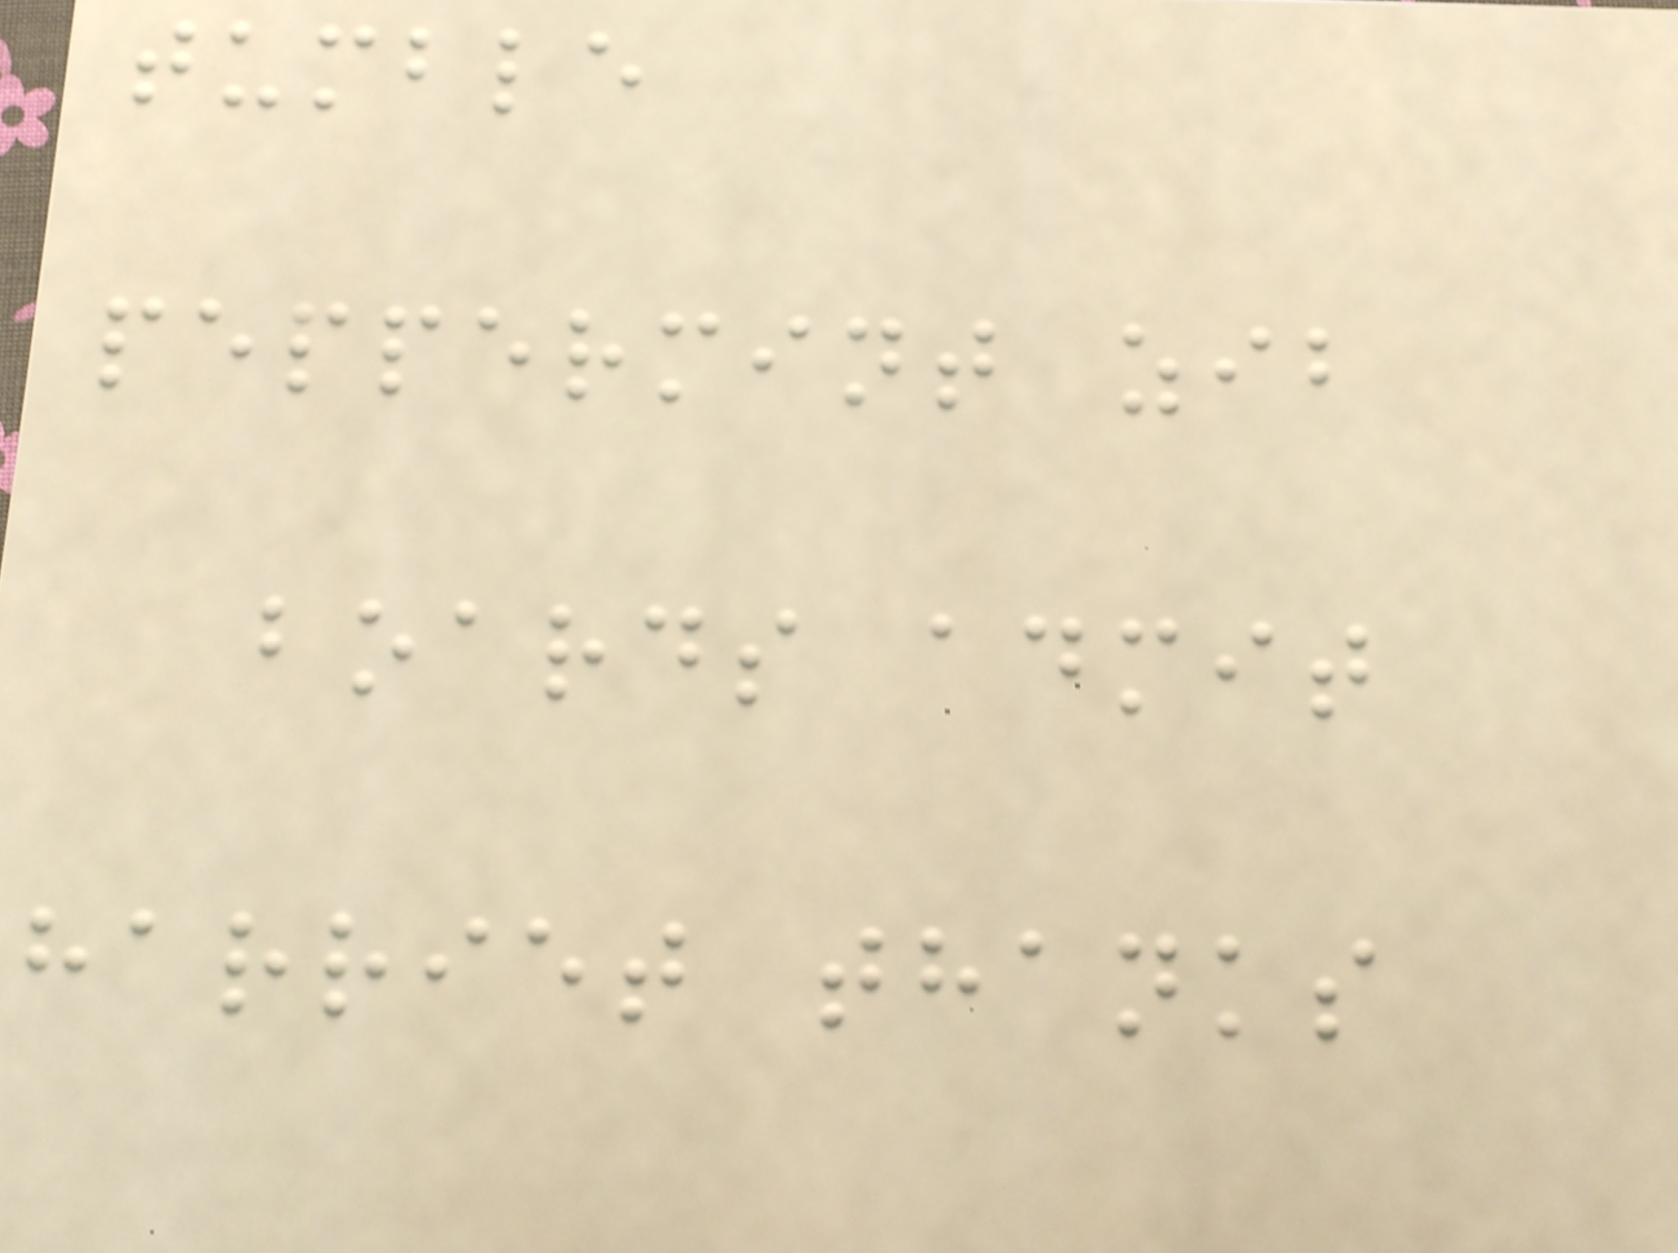tumble
peppermint zib
boards admit
harriet thanks
